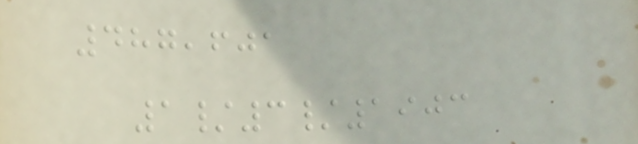487,601
1/3/1903
